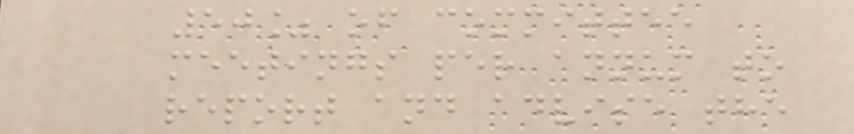50% of committee
meetings per annum to
report and advise the
